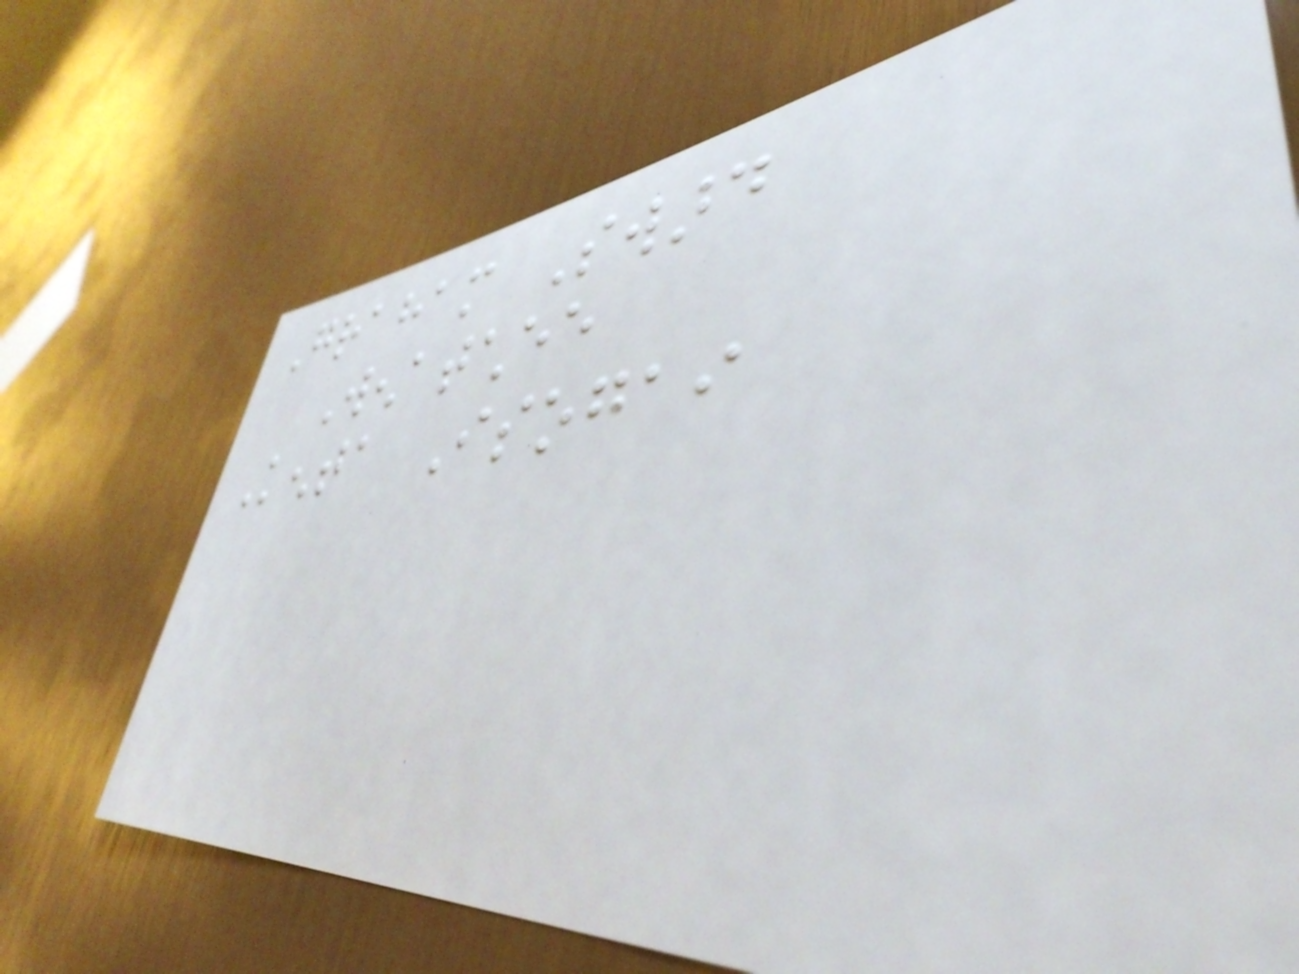Graham Sward
Wenatchee
Kenta Isogai
